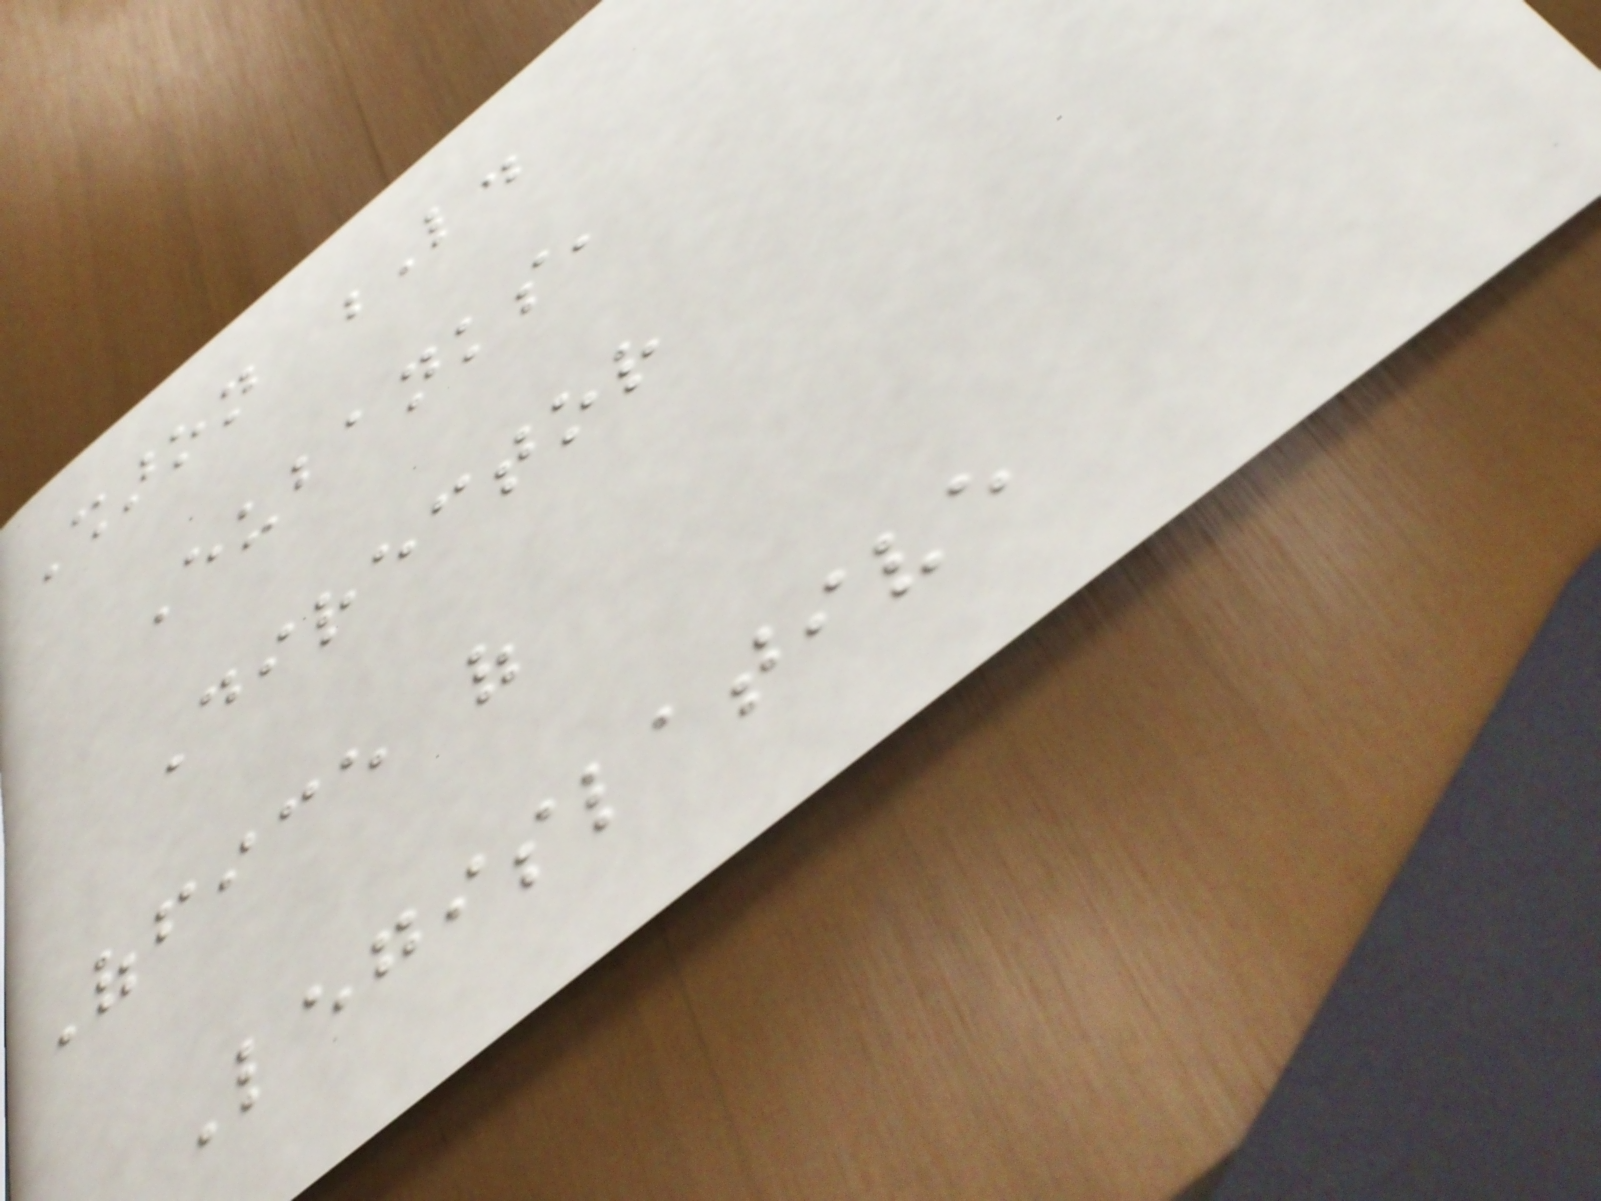Sharon L.
Eubanks,
Director
Office of
Legislative
